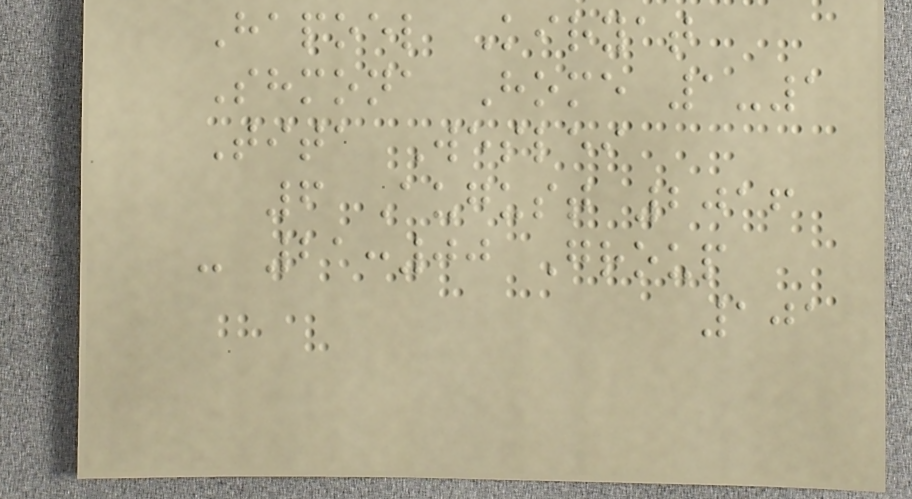Hapoel Kiryat
Shmona Home 1-1
Tita Weslei
6 August 2016
- 21:00 Group
101
